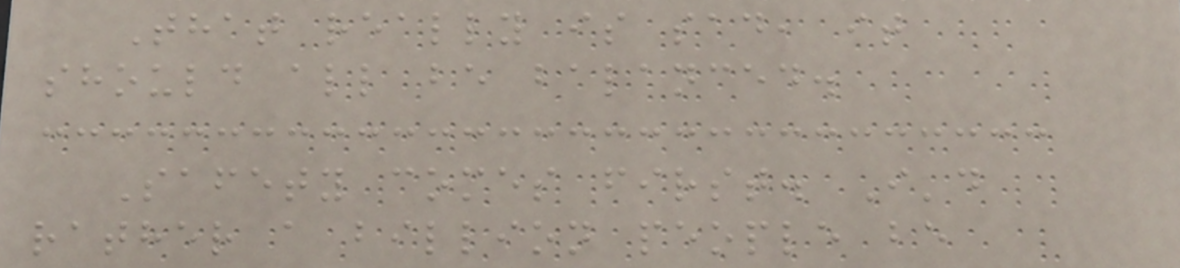That really is sad, it
should all be balanced.
Safety comes first. I'd
rather a billion people be
